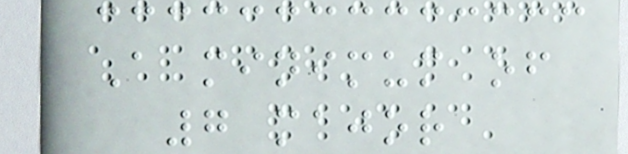A minimum of
7 major
